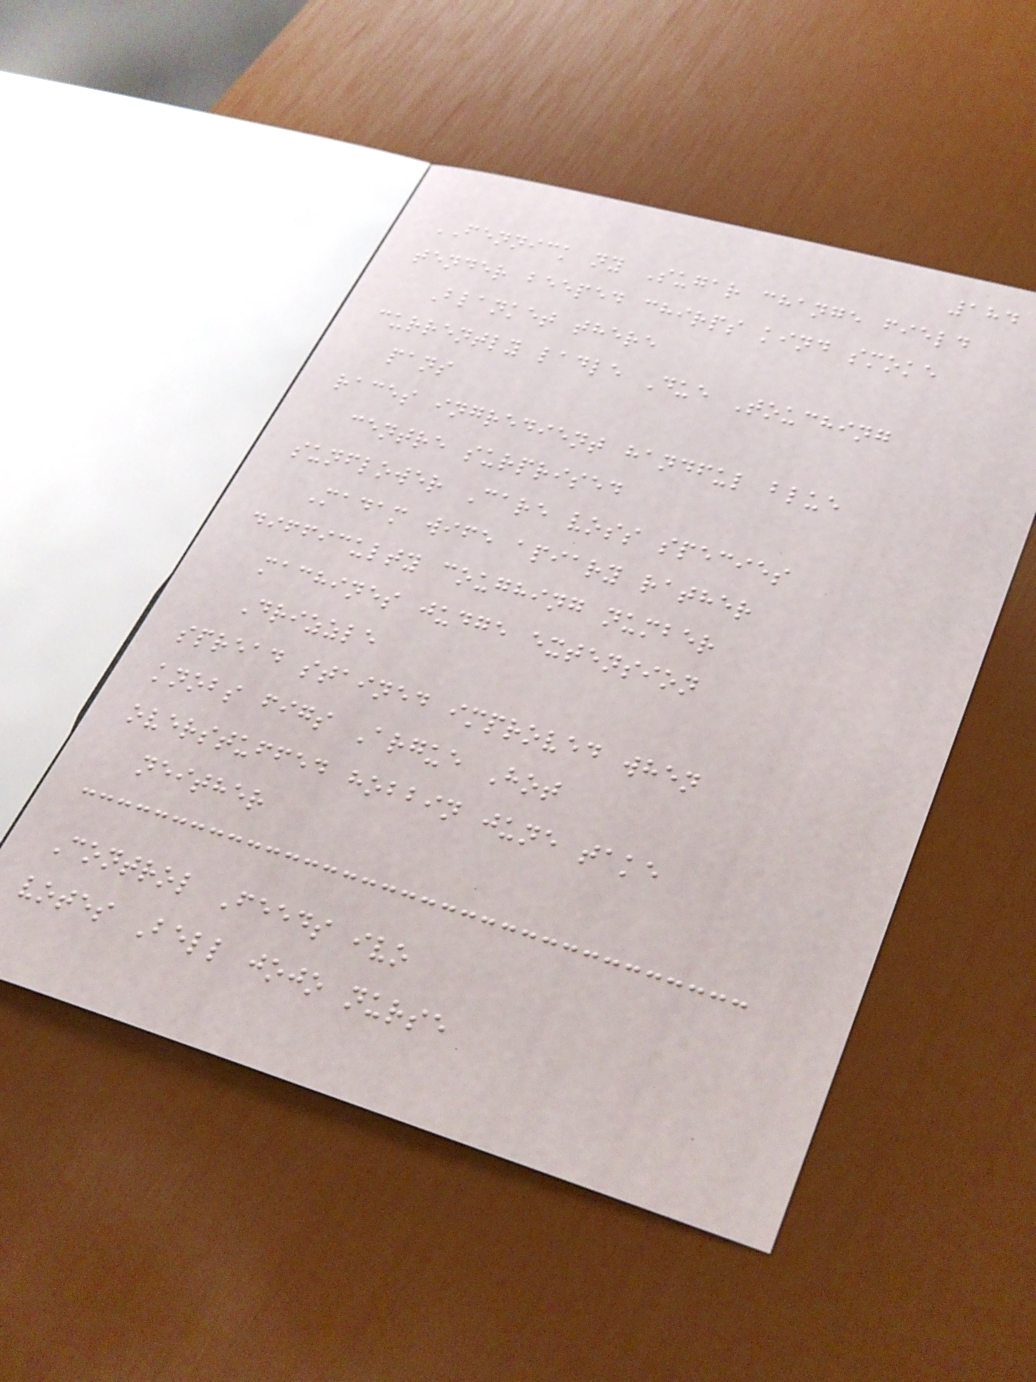184
FENNICK ny Sugar change field
tender beeped chirps kind smoke
Blanket there
currently ladle Due Touching
pans
races ingredient handful blue
centre surprised
sunflower Care voss species
Madam wife apiary rather
difficulty coughing number
machines judge extension
Drizzle
spread stained improved when
knobs figs Argue Hot
overstuffed hobbin june take
neither
Control Feeds ivo
votes Bell jojo nurse
